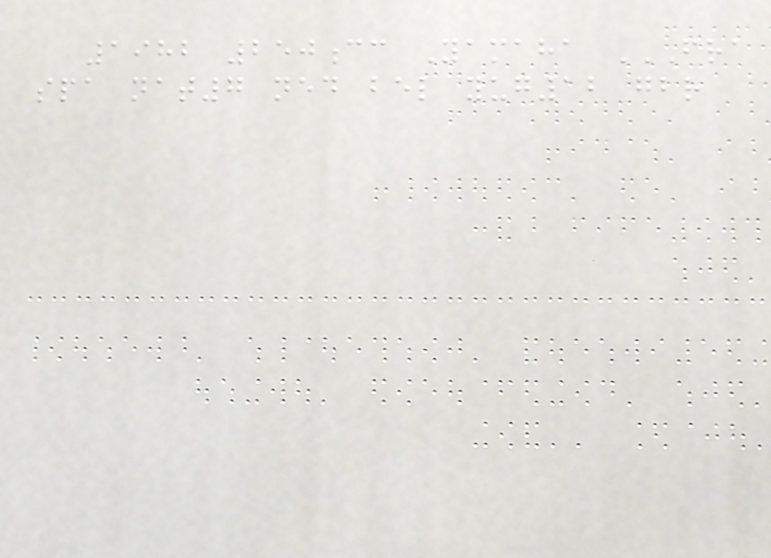1982 250cc Yamaha FRA
SPA NAT7 NED BEL YUG12 GBR
